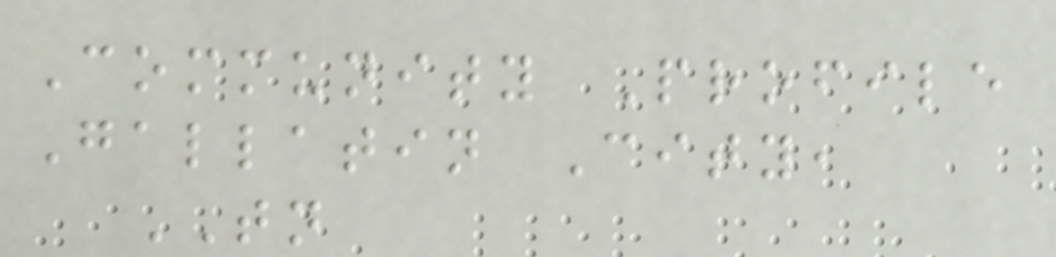Community Profile
Gallatin City,
TN
